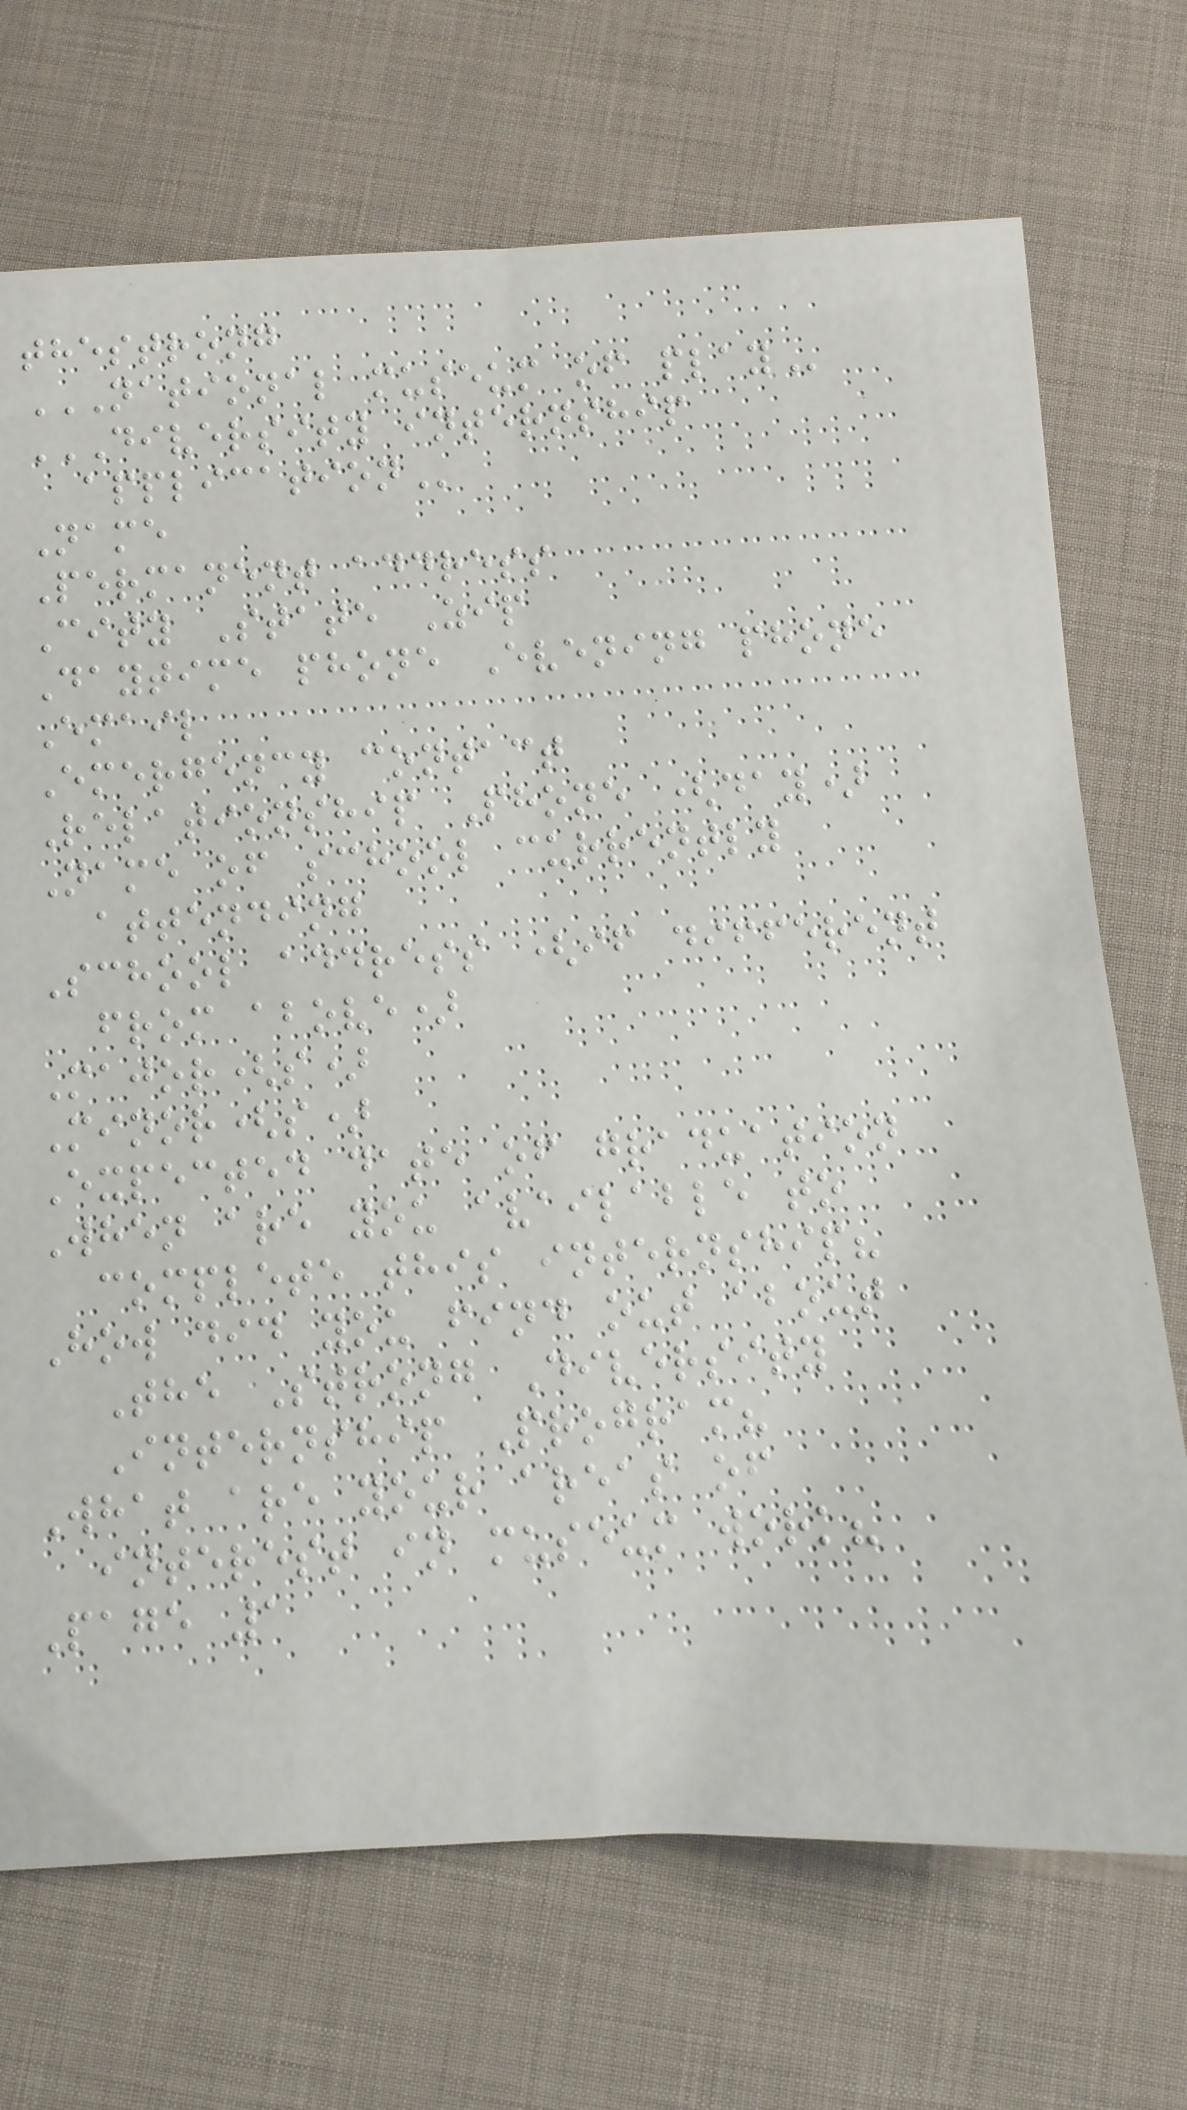thestrong
NATIONAL MUSEUM OF PLAY
DIVERSITY INTERNSHIP
APPLICATION
Name
Permanent address
City State Zip
Daytime phone Evening phone
Email
Emergency contact
Relationship Phone (day)
Name of school currently
attending
School address (if different
from above)
Major(s)
Minor(s)
Expected date of graduation
When are you available to
complete this internship?
How did you find out about
The Strong Diversity
Internship Program?
What are your areas of
interest in museum work?
Page 1
